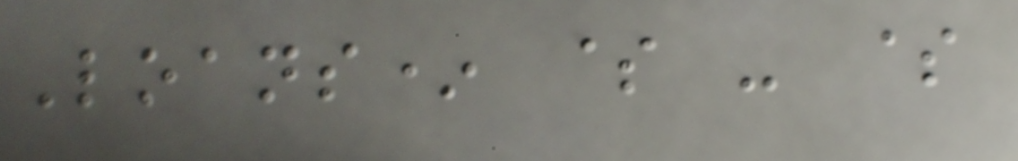Loans* $ - $
